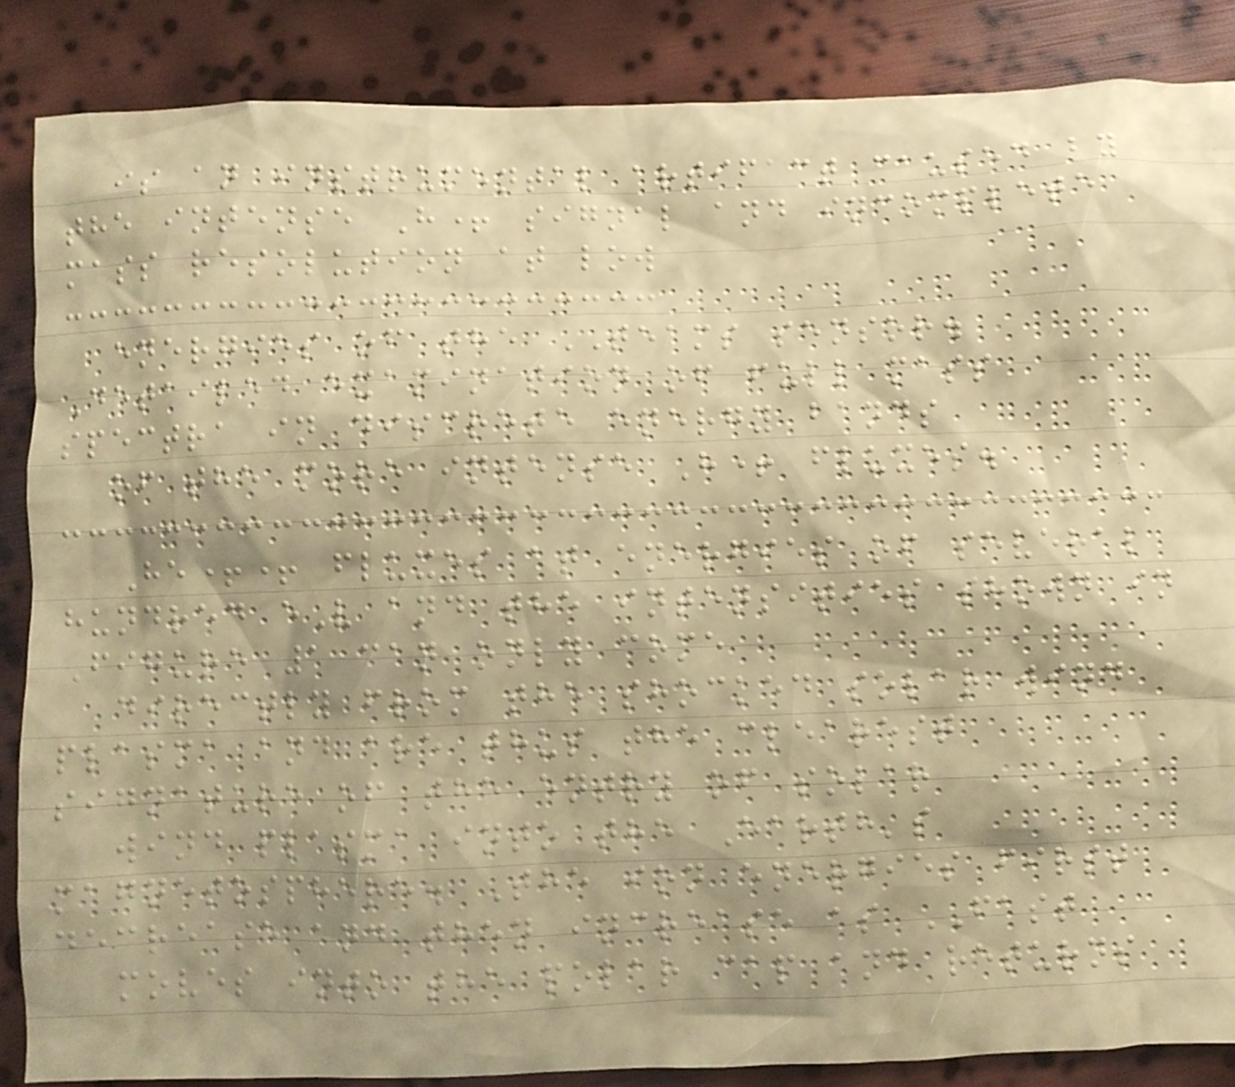is an instrumental artifact caused by
the intense H+ signal and incomplete
mass resolution at low
energies of the TEAMS sensor.
Detailed examination of full mass
spectra in discrete energy bands
of the more intense H+ fluxes.
He++ fluxes at energies of several
hundred eV and the intensities shown in
Figure 1 can only come
directly from the shocked solar wind
plasma and are thus the clearest
signature of the entry of solar
wind plasma into the Earth's
magnetosphere. The ion energies first
decrease and then increase as FAST
moves into the polar cap and returns
